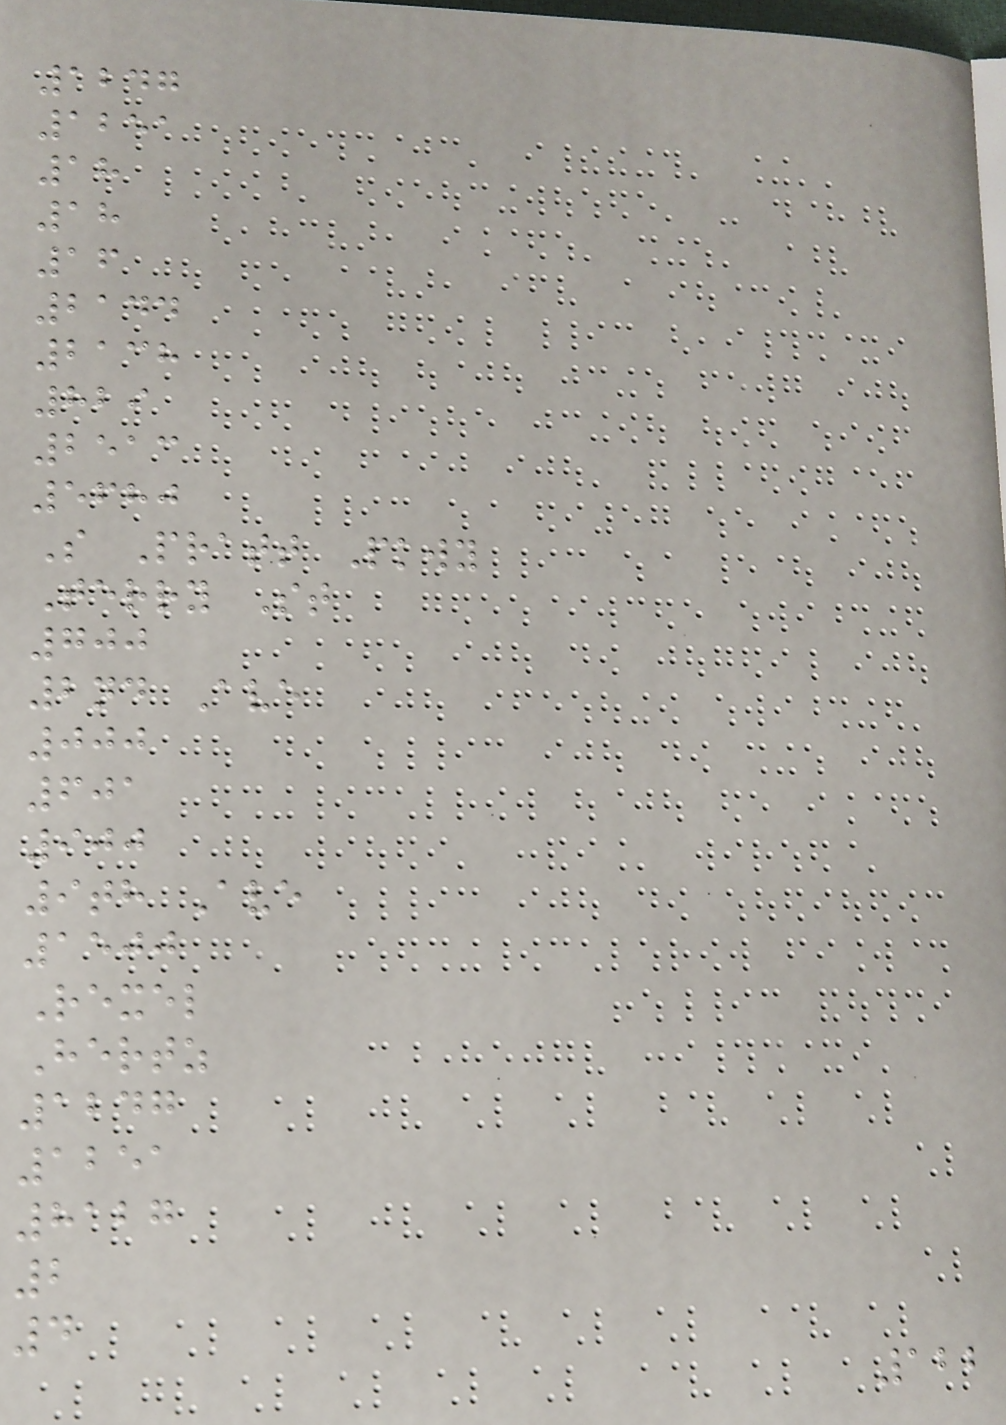1247
1251
18
18
16
2144
2138
829
2513
5680
S Pratt Pkwy
Terry St
700
2nd Ave
000
601
900
9th Ave
1500
Rexel
Hertz
1247
1251
8127
2
4
122
